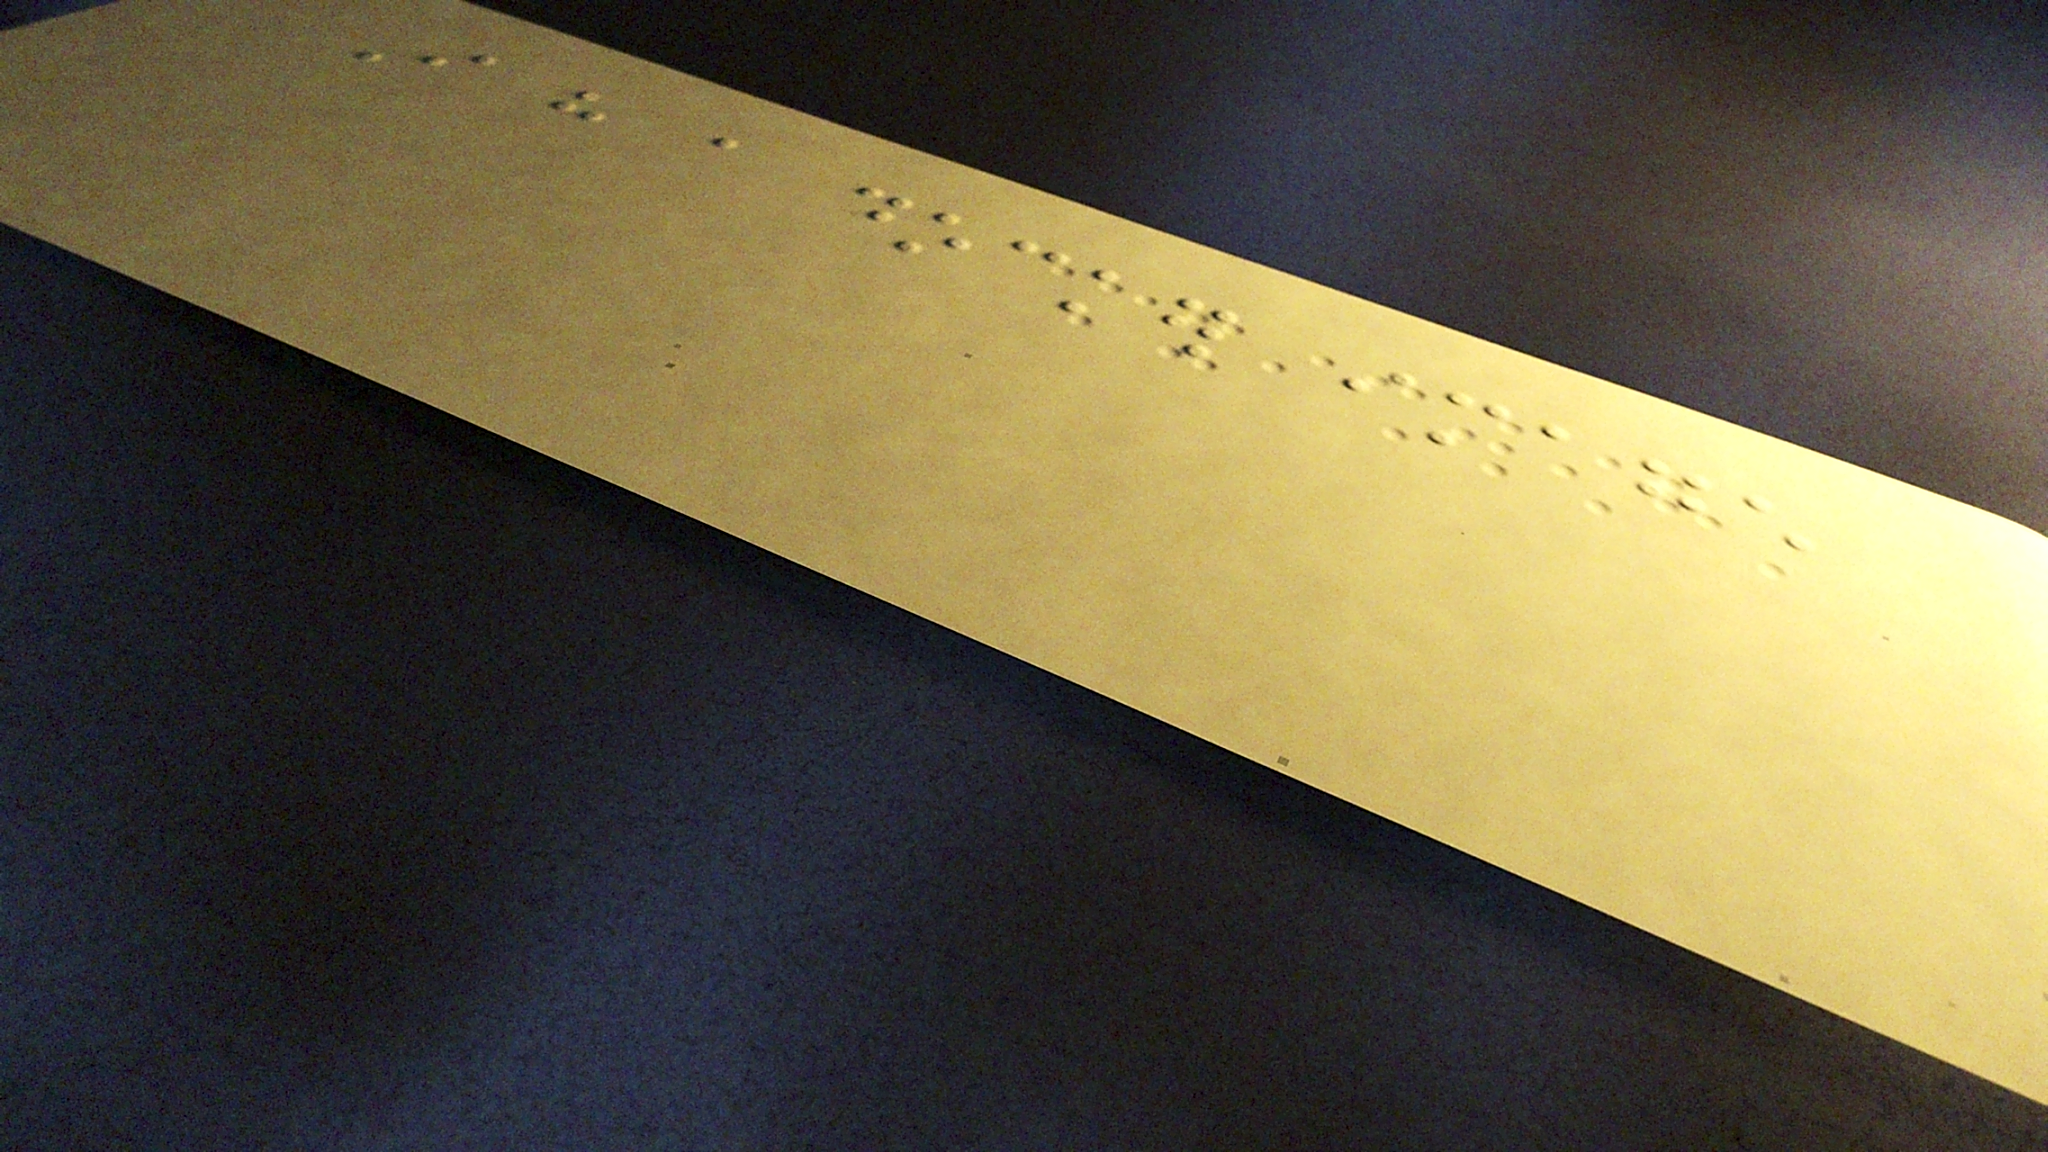I have a docker image
